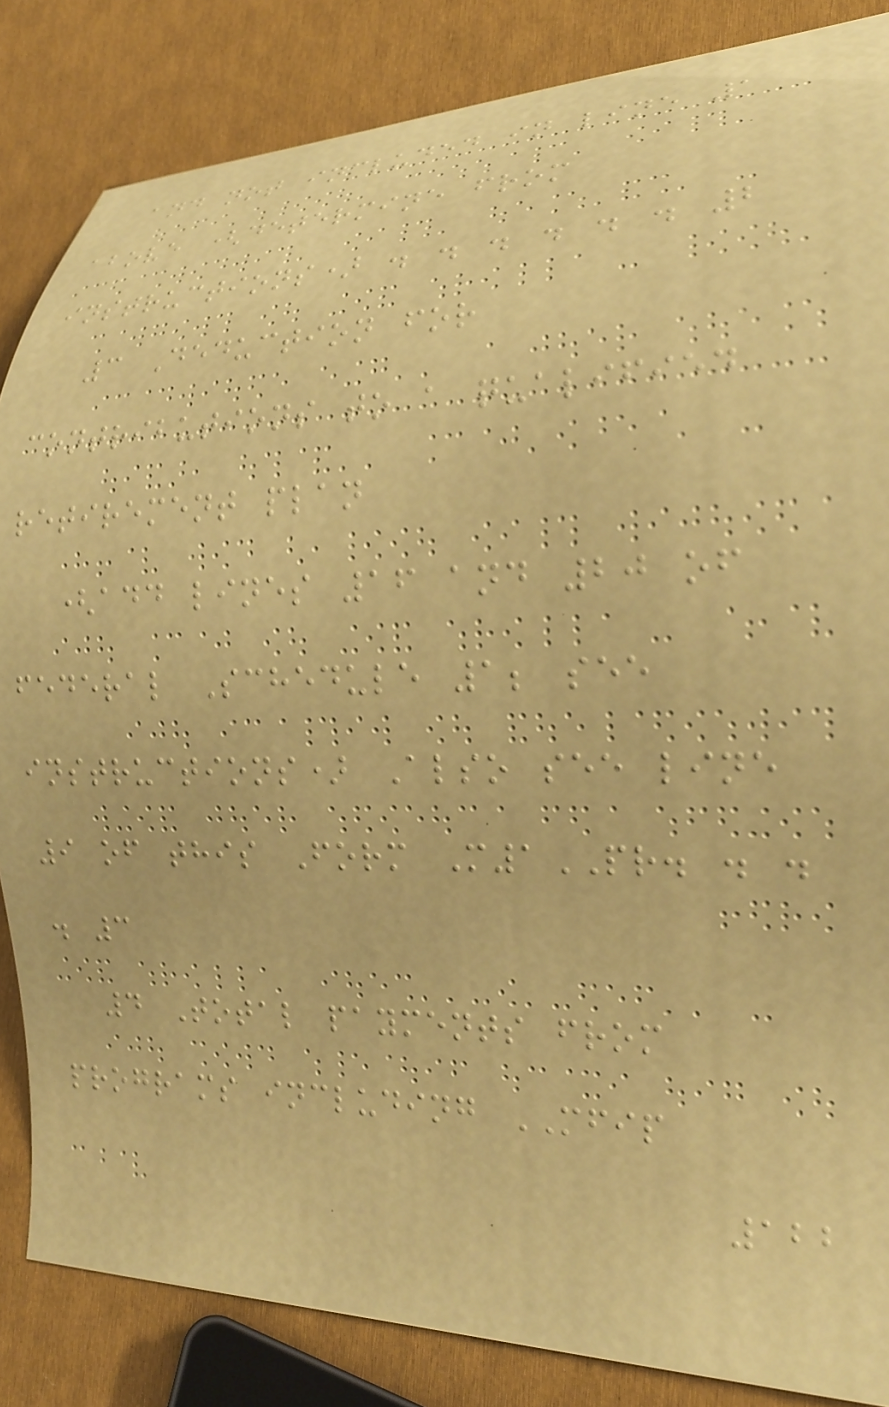and not included in line 1
above (determine from
instructions) . . . . . . 2
3 Deduction for
contributions to a qualified
retirement plan
(add lines 16 and 20 of
federal Schedule 1; see
instructions) Also see line
9 of this Form M1PR. . .
. 3
4 Total payments from
programs including MFIP
122
